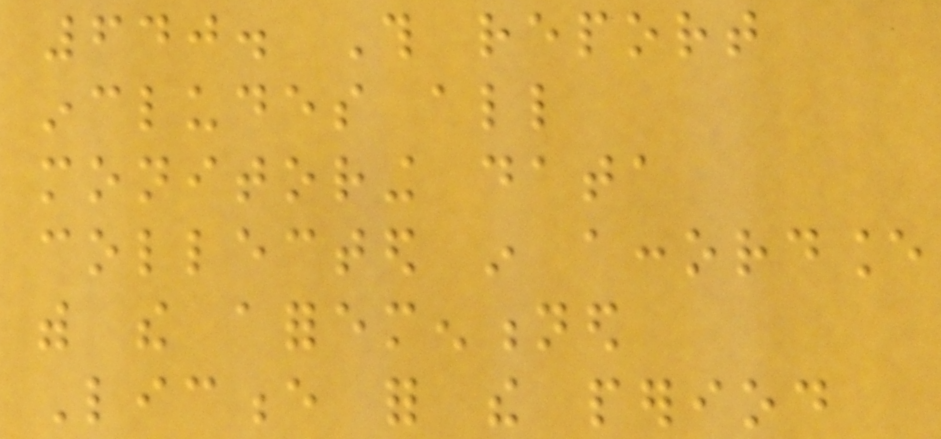640. This report
includes all
monitoring data
collected in accordance
with the aforementioned
Licence for the period
